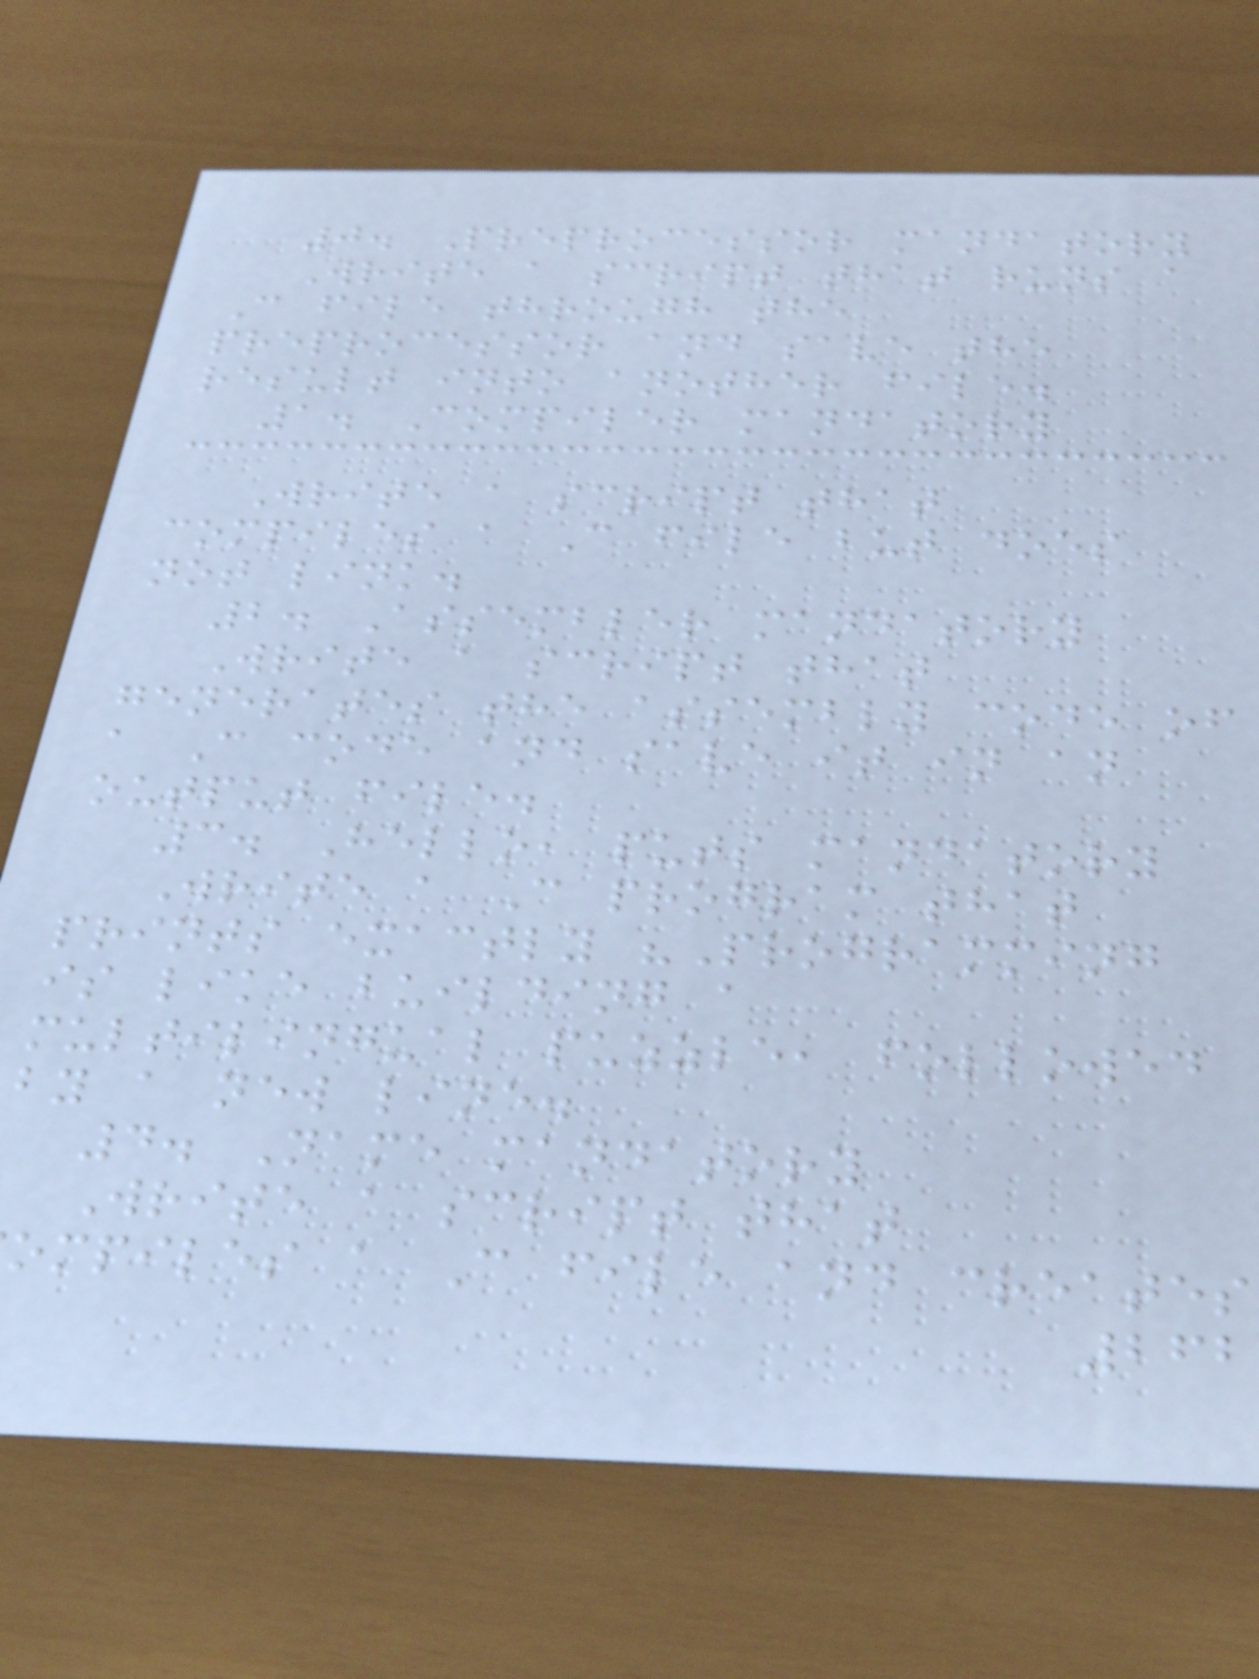0. Preprocessor mandatory
Write a script that runs a
C file through the
preprocessor and save the
result into another file.
1. Compiler mandatory
Write a script that
compiles a C file but does
not link.
2. Assembler mandatory
Write a script that
generates the assembly code of
a C code and save it in an
output file.
3. Hello, puts mandatory
Write a C program that
prints exactly "Programming
is like building a
multilingual puzzle, followed
by a new line.
4. Name mandatory
Write a script that
ompiles a C file and creates
262
